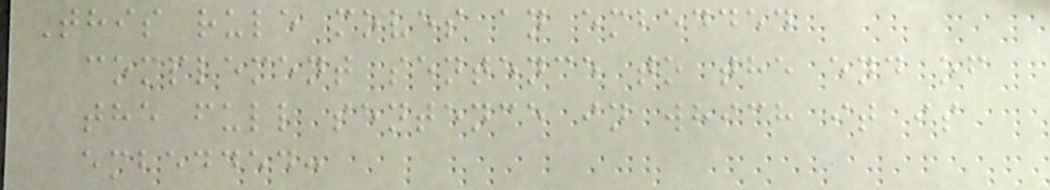This rule moves an embedded
complement sentence to the end of
the full sentence in which it is
embedded:
